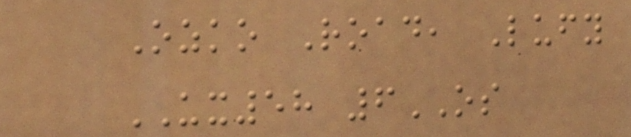Ozko Road, Lufy
UX58 6OS
